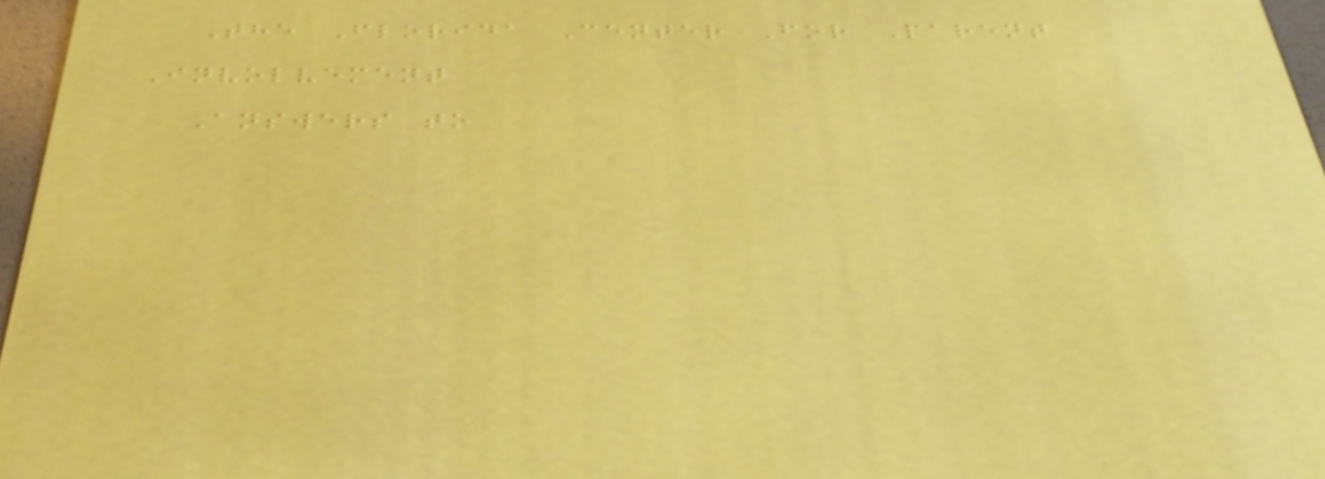The Florida Center For Parent
Involvement
Answers to
